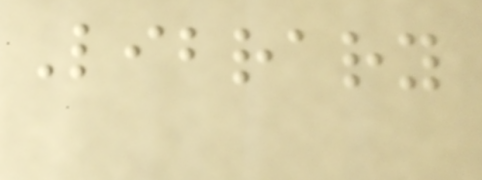Library
